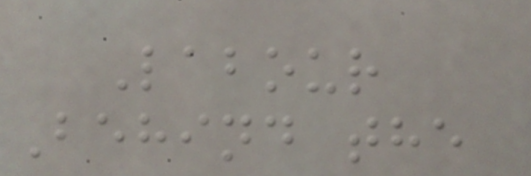Labour
Behind the
